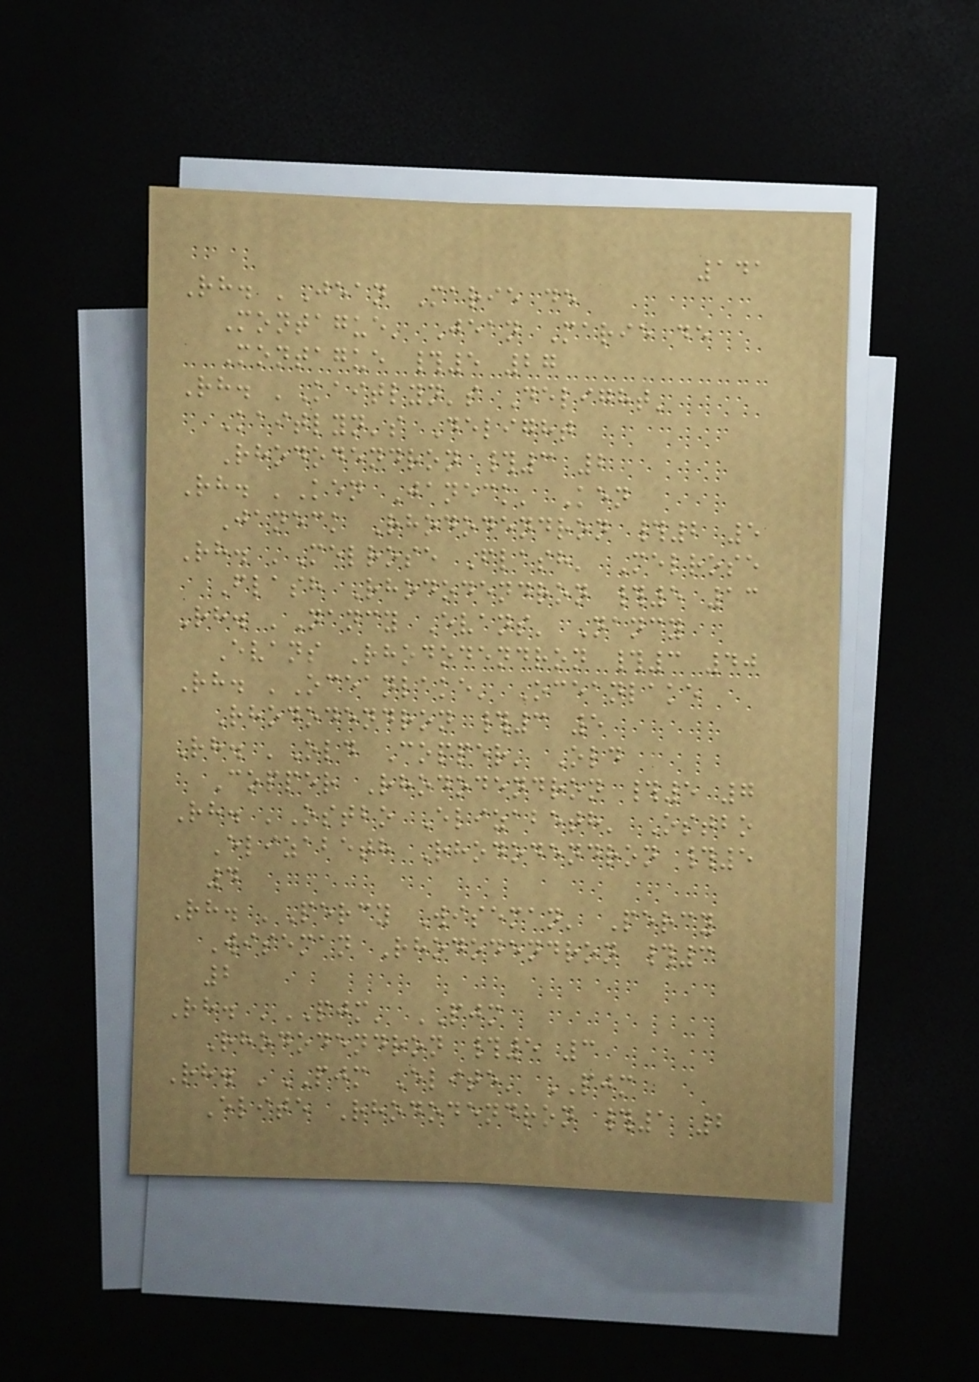141
Rh. 'Jean Marie de
Montague' Jean Marie de
Montague #5 27
Rh. 'Kaitlyn's Delight'
Kaitlyn's Delight
Rhododendron #3 2
Rh. 'Ken Janeck' Ken
Janeck Rhododendron #2 5
Rh. 'Melrose Flash' Melrose
Flash Rhododendron #5 13
Rh. 'Nancy Evans' Nancy
Evans Rhododendron #3 40
Rh. 'Oceanlake' Oceanlake
Rhododendron #3 5
Rh. 'Old Copper' Old
Copper Rhododendron #5 7
Rh. 'Ostbo Elizabeth' Ostbo
Elizabeth Rhododendron #5
4
Rh. 'Percy Wiseman' Percy
Wiseman Rhododendron #3
2
Rh. 'PJM' PJM
Rhododendron #5 3
Rh. 'PJM Elite' PJM
Elite Rhododendron #1 2
